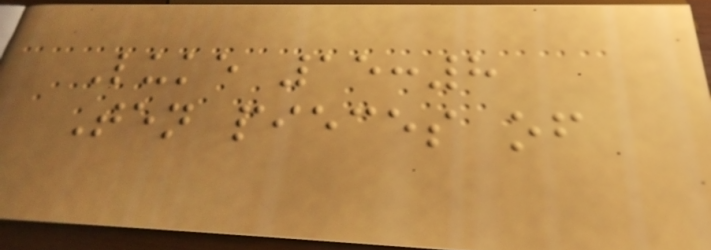Luke 15:8
Ten pieces of
